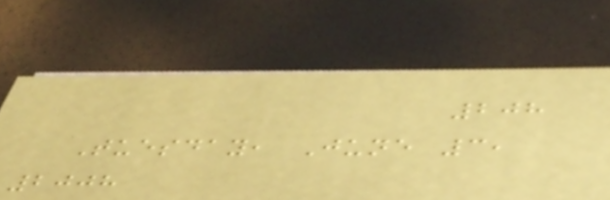208
Tuesday, June 3,
2008
